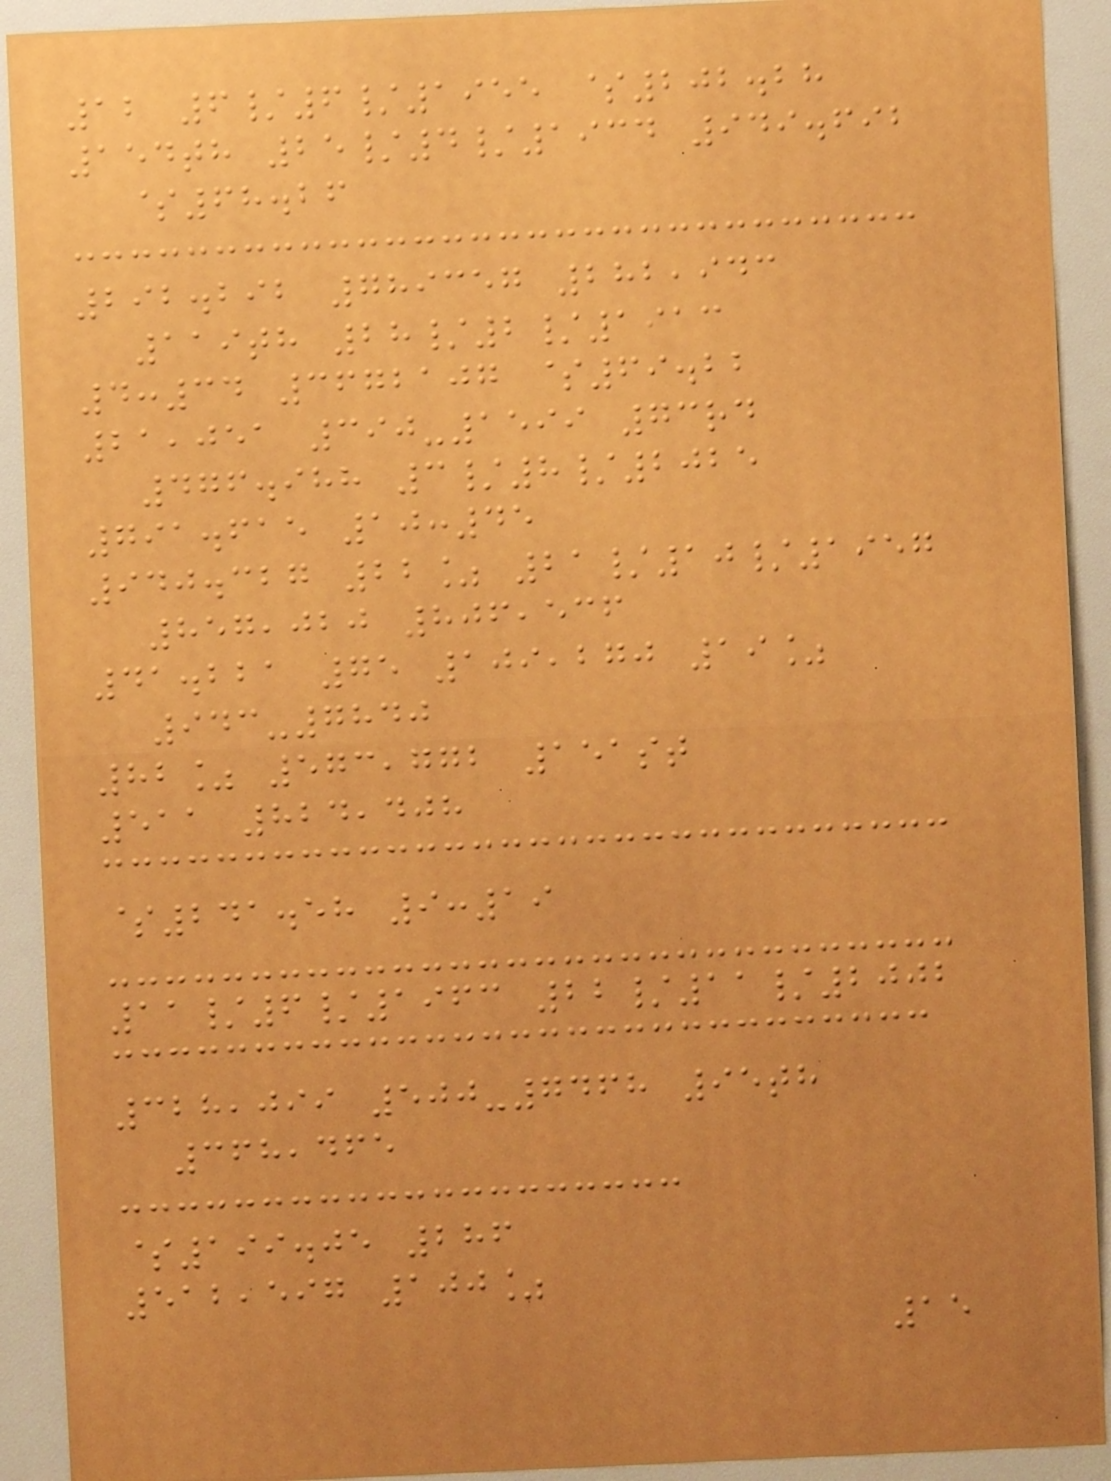12 6/6/1955 $202.28
154th 25/4/1934 949.692
$68.26
292.292 789357 282,943
119th 28/2/1913
4:34 3672107 $69.22
21,051 390-1599 73rd
476.988 3/8/2025
791.615 10:45
940.327 22% 21/10/1957
857,020 806,536
41.221 75 109,270 19%
943-7840
82% 573,772 151st
511 824,408
$241.58 9:19
11/6/1963 22/11/2002
328,099 500-7468 95th
368,465
$199.05 286
512,597 100%
15
